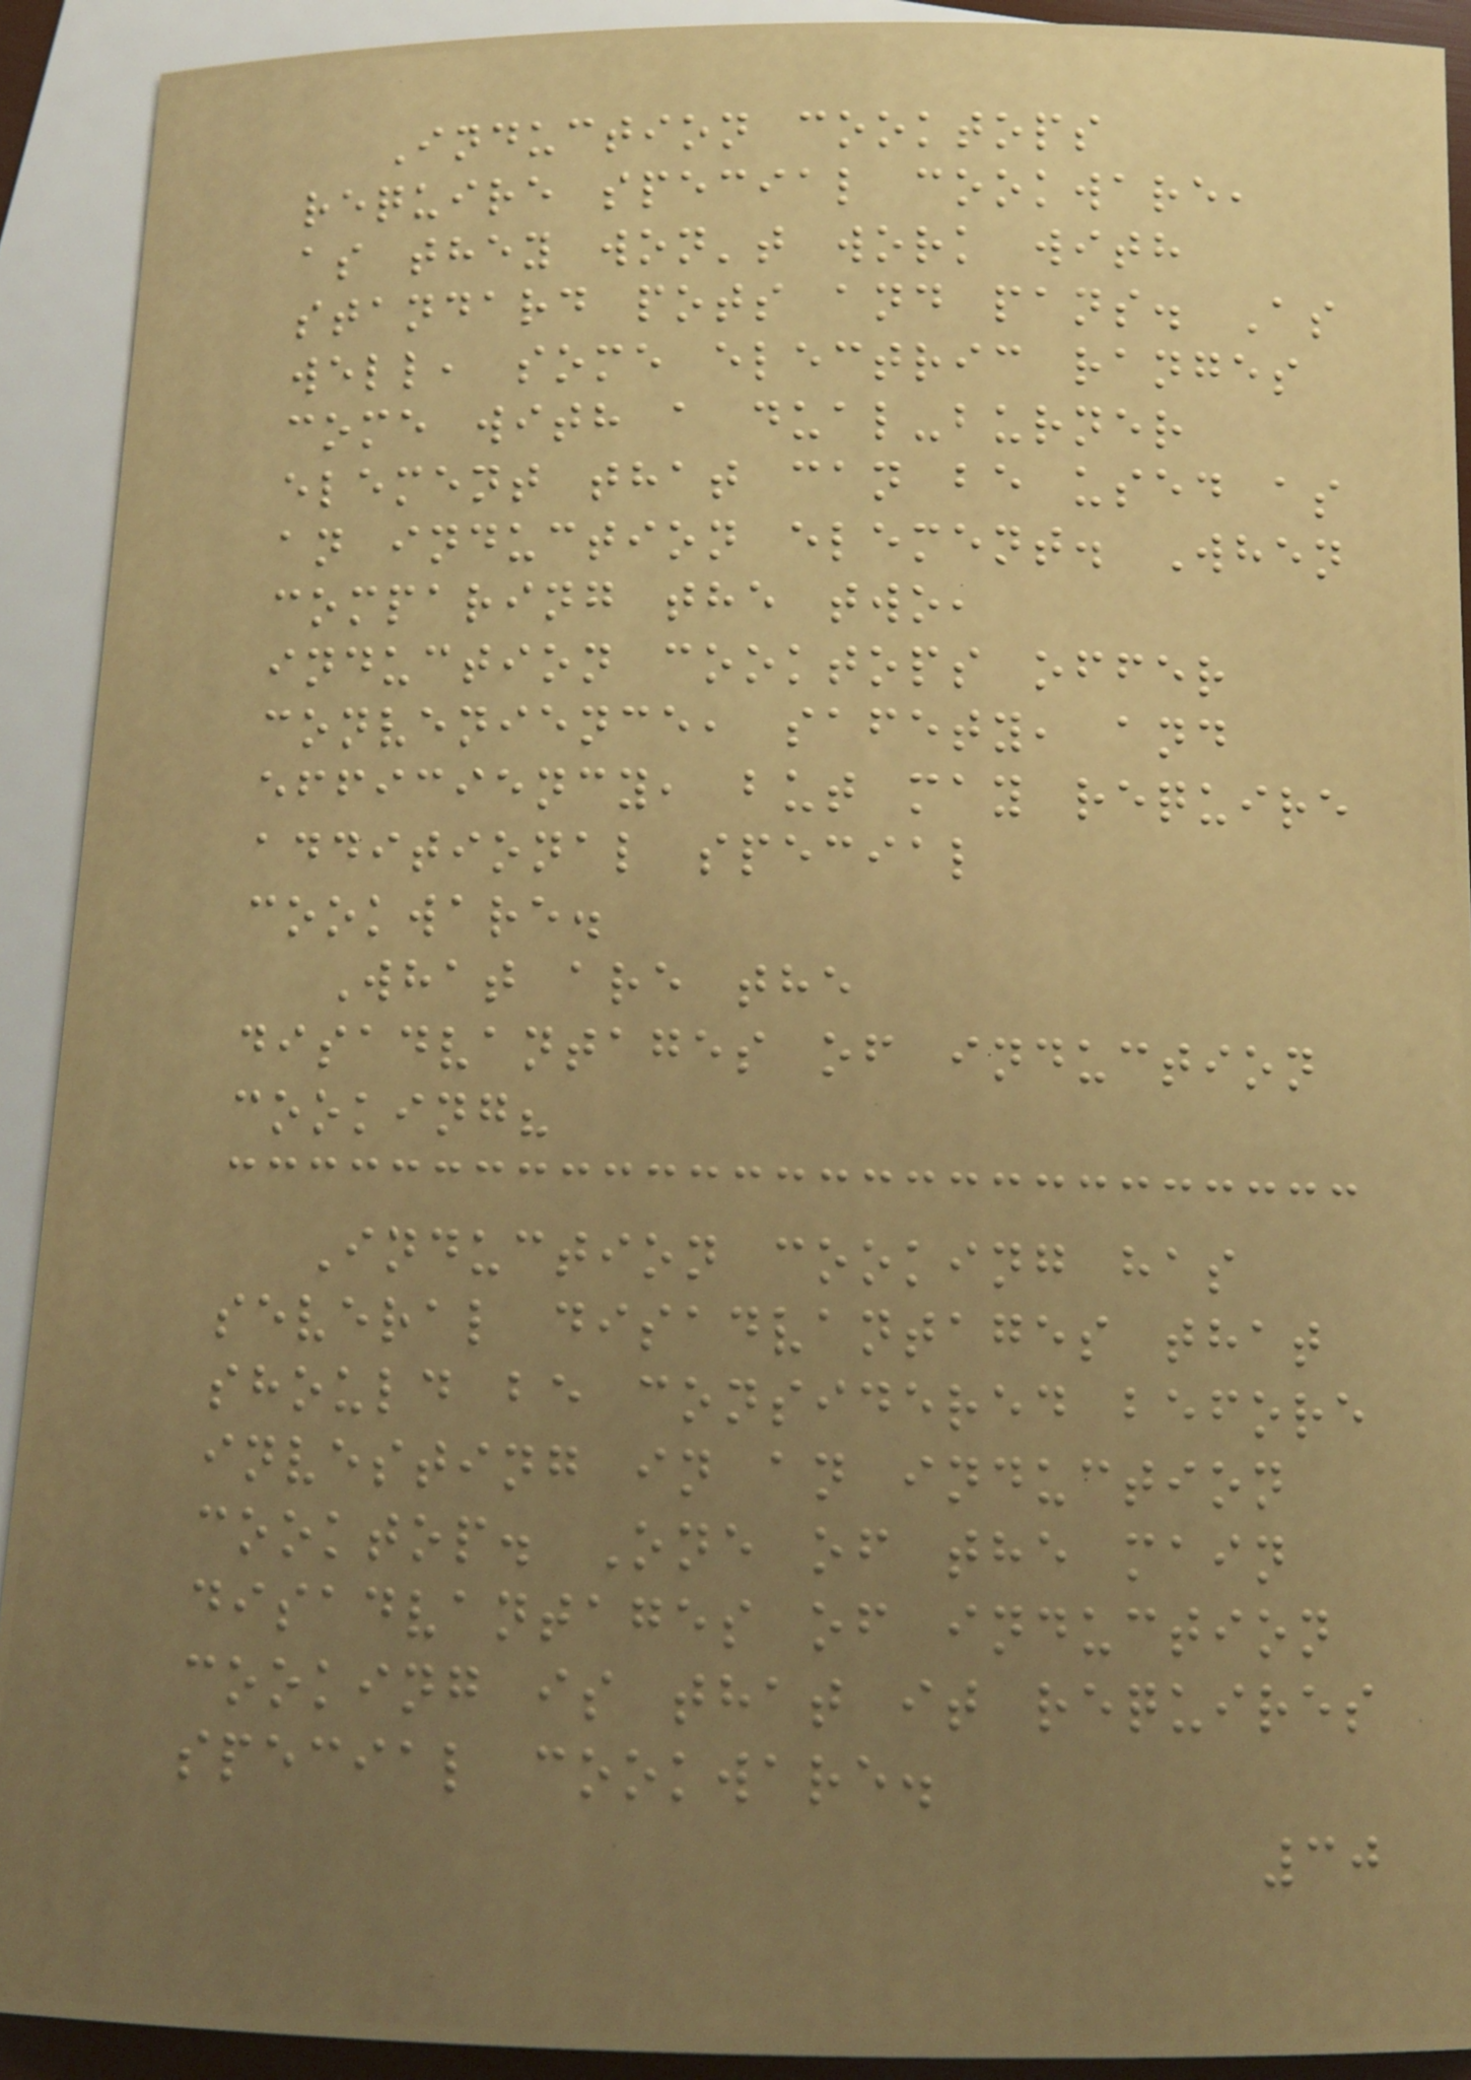Induction cooktops
require special cookware,
as they won't work with
standard pots and pans. As
well, some electric ranges
come with a dual-burner
element that can be used as
an induction element. When
comparing the two,
induction cooktops offer
convenience, safety, and
efficiency, but may require
additional special
cookware.
What are the
disadvantages of induction
cooking?
Induction cooking has
several disadvantages that
should be considered before
investing in an induction
cooktop. One of the main
disadvantages of induction
cooking is that it requires
special cookware.
30
